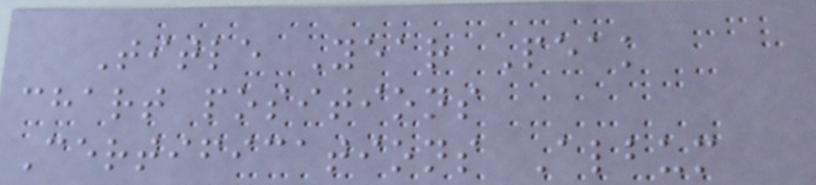Title Year Peak
chart positions
Certifications Album
